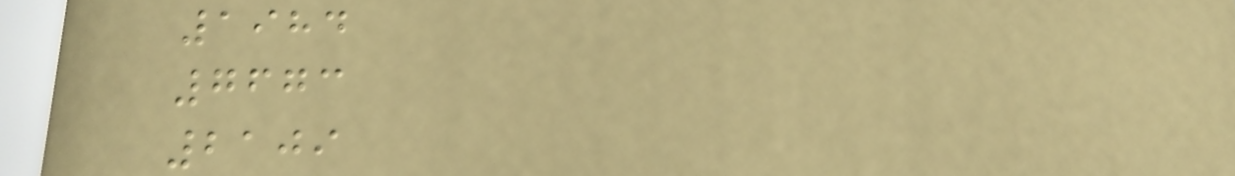1984
7673
2109
